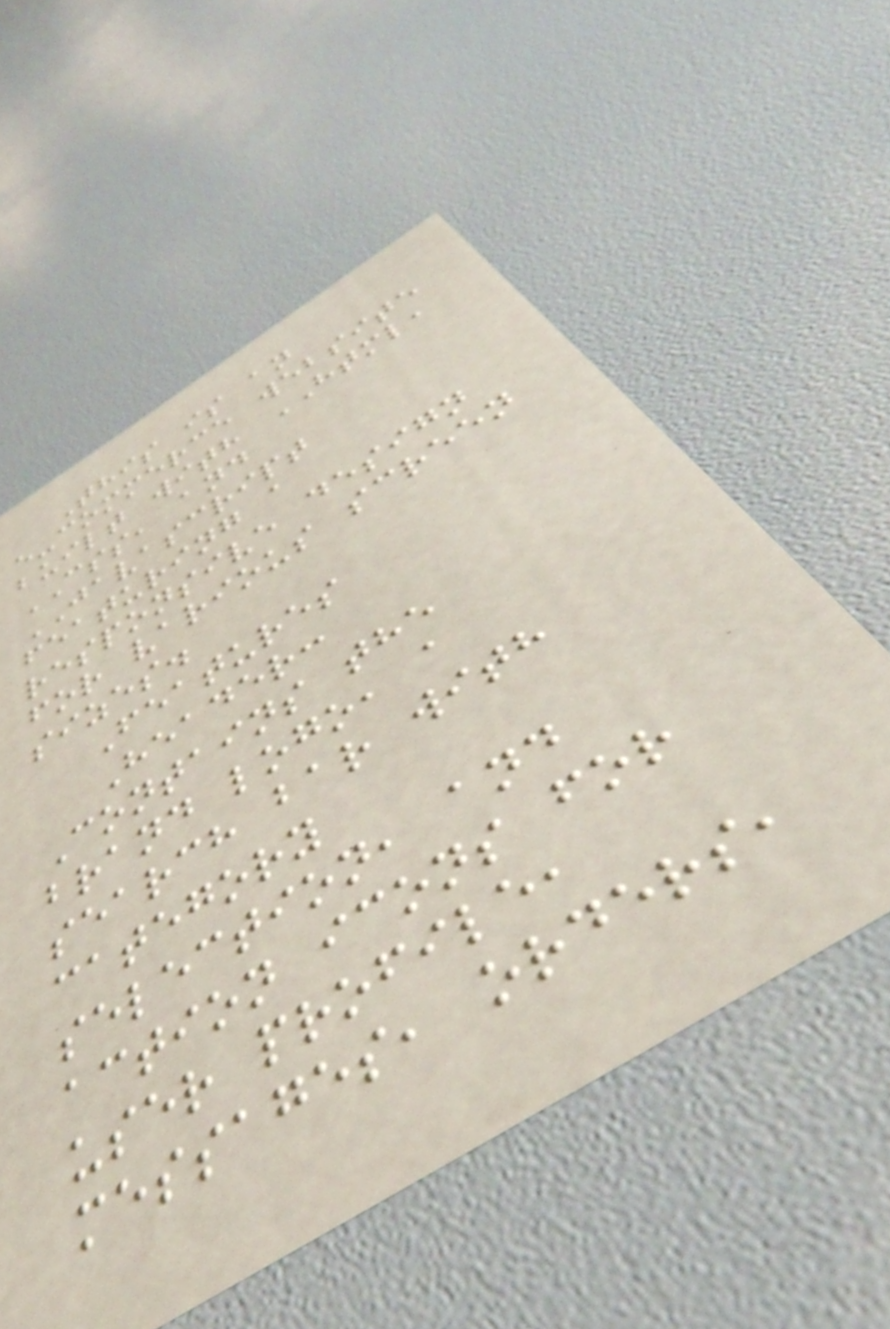This is an
e-commerce website
built with HTML,
CSS, and
JAVASCRIPT
featuring a
responsive design
for various screen
sizes.
Features
Header:
Contains the
brand logo, a
search bar with
category
selection, and
action icons for
user profile,
messages, orders,
